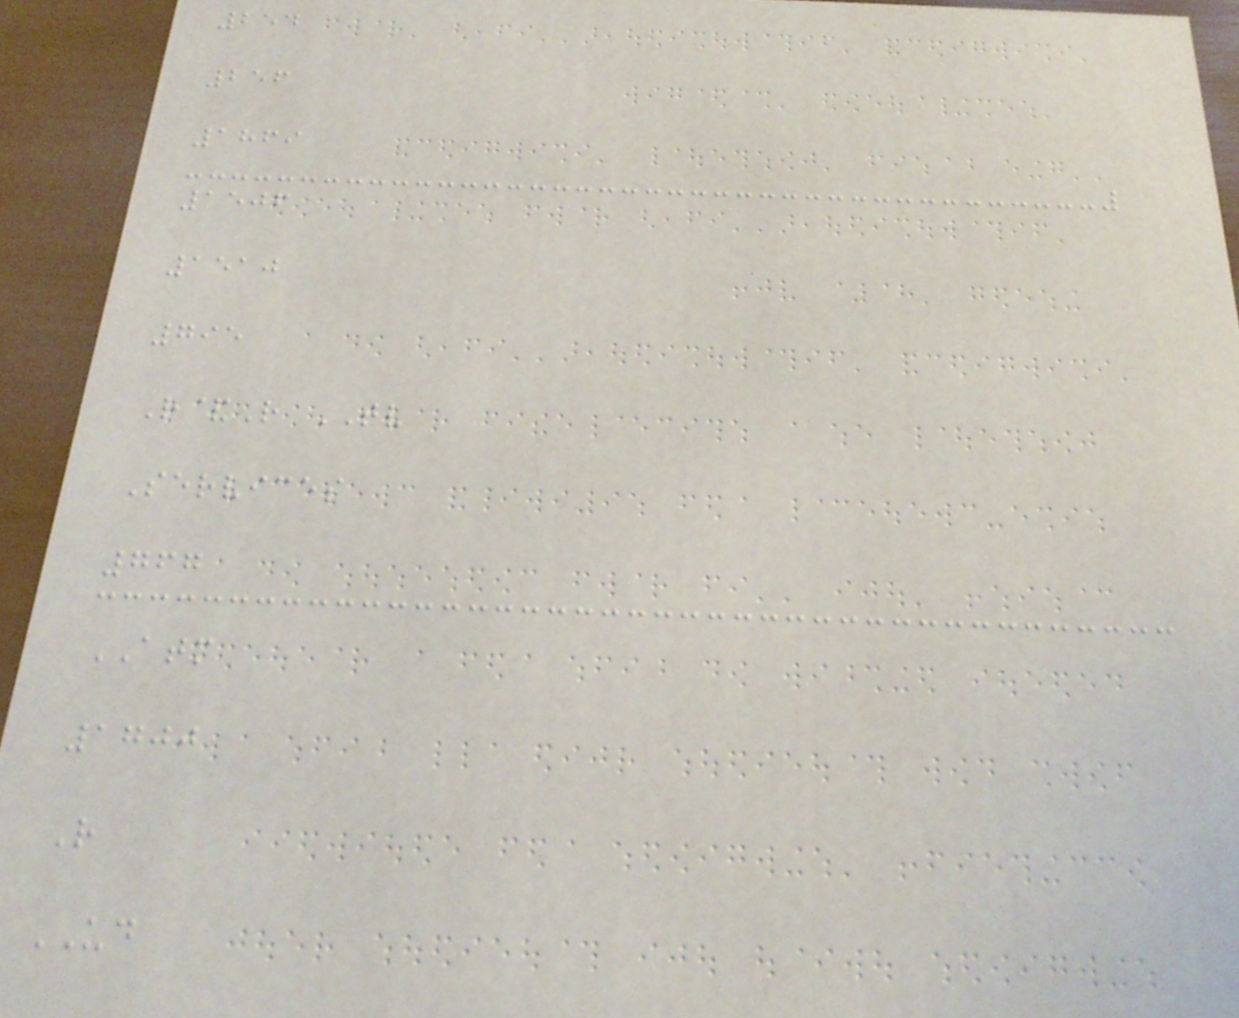254
256
1869
1506
1510
795
R&R TV
Services
767
ATM
1700
R
UD
